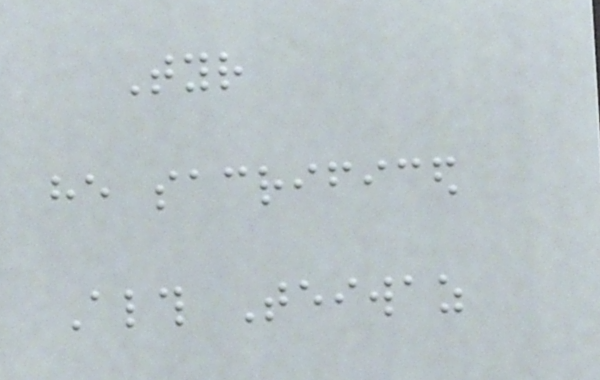Tyr
he sacrificed
Although Teiwaz
